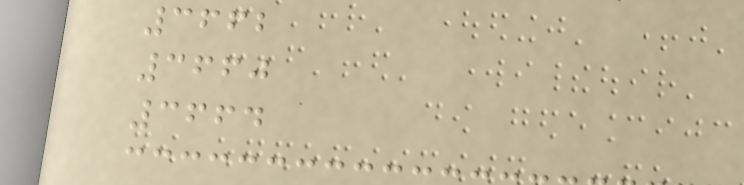3662
3660
3664
